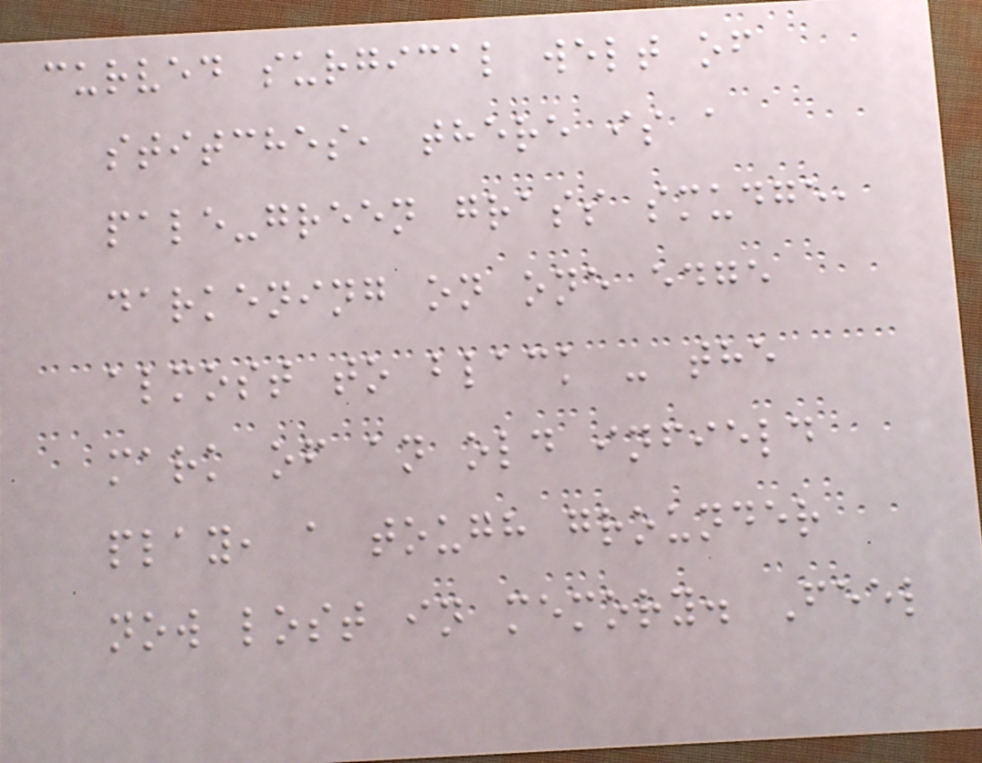curved surgical welt of
stitches, there is a
pale-green grass smudge,
darkening on one edge
almost to black - the
mark of an old infield
play, a tough grounder
now lost in memory. Feel
